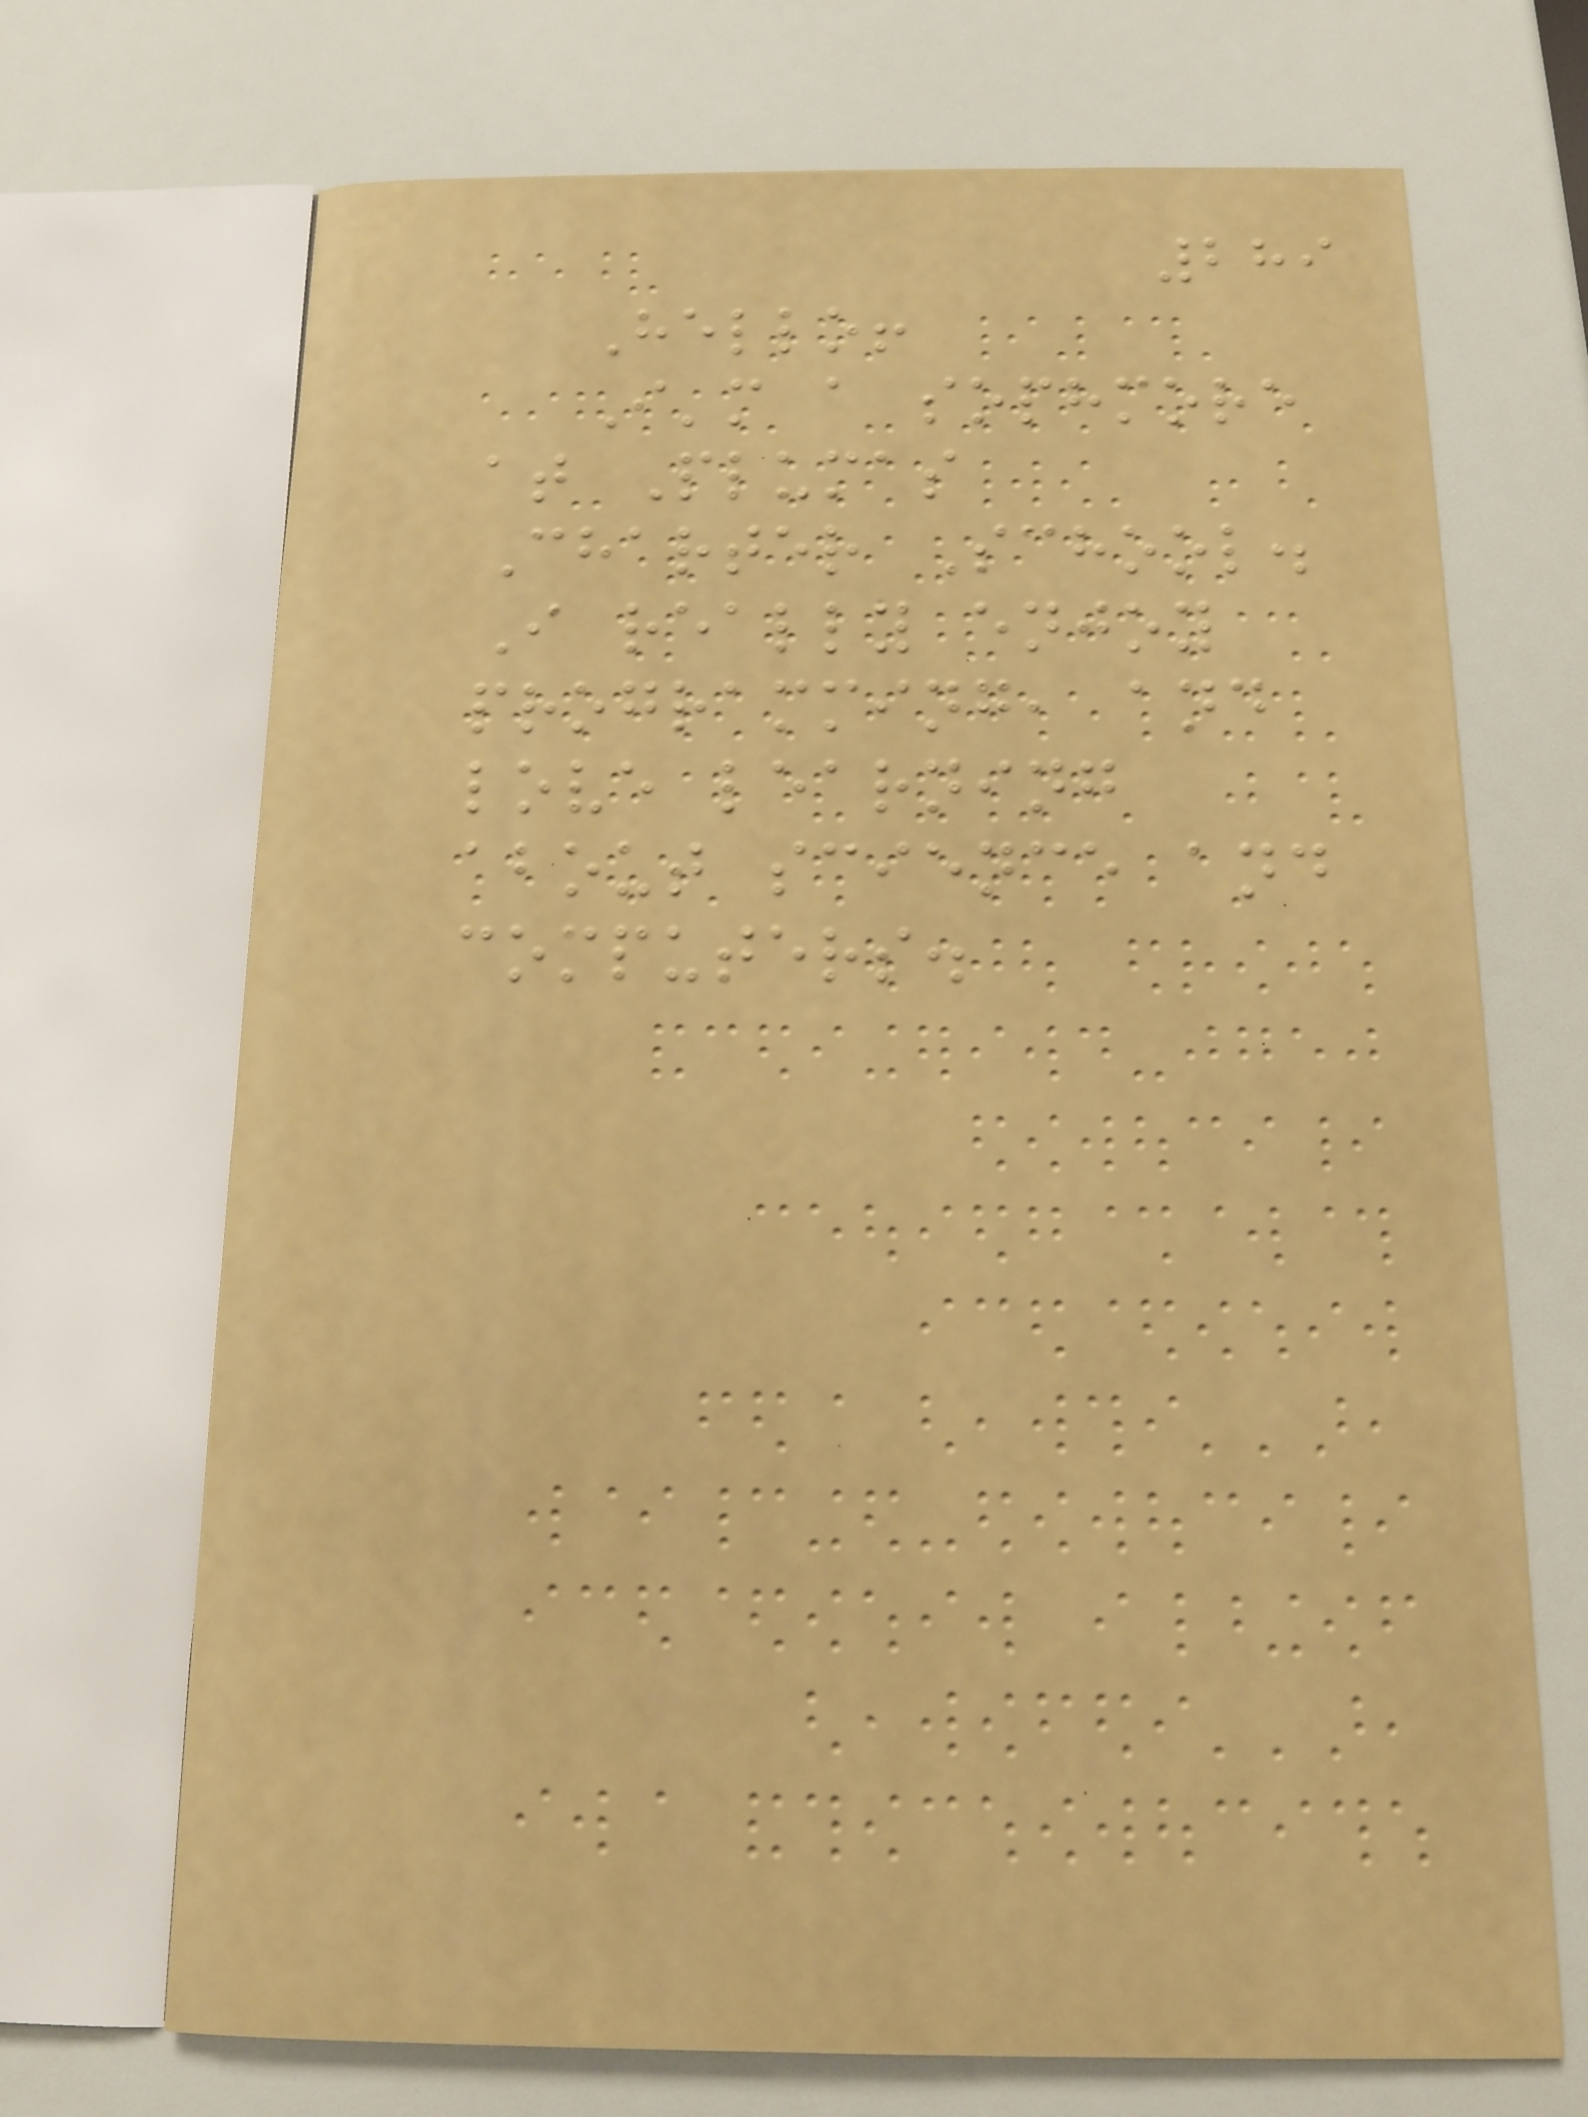289
Hello!
I'm a sophmore
at Plumas
Charter School.
I really enjoy
programming, and
love learning
about science and
computers.
